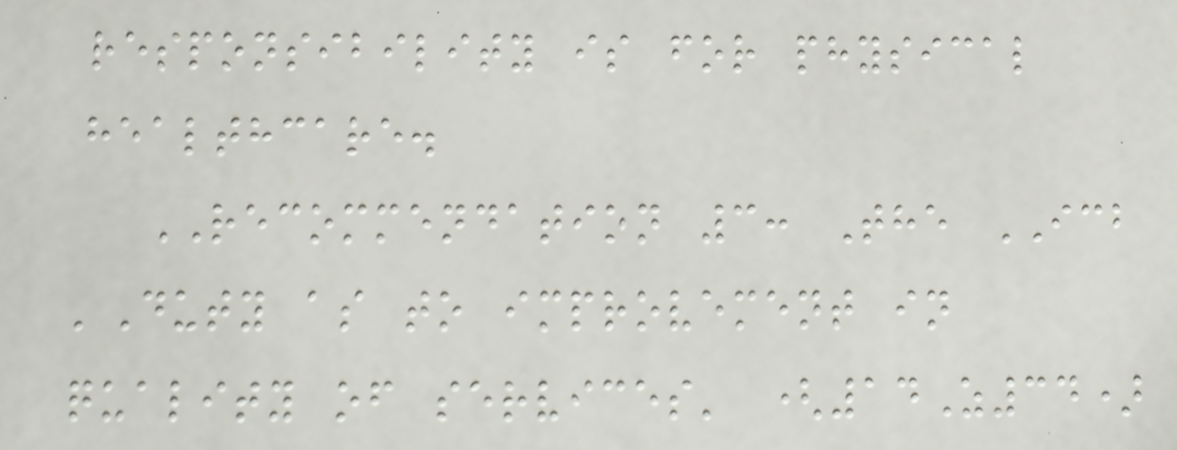responsibility is for physical
healthcare.
RECOMMENDATION 3: The ICB
'Duty as to improvement in
quality of services' (14Z34)
